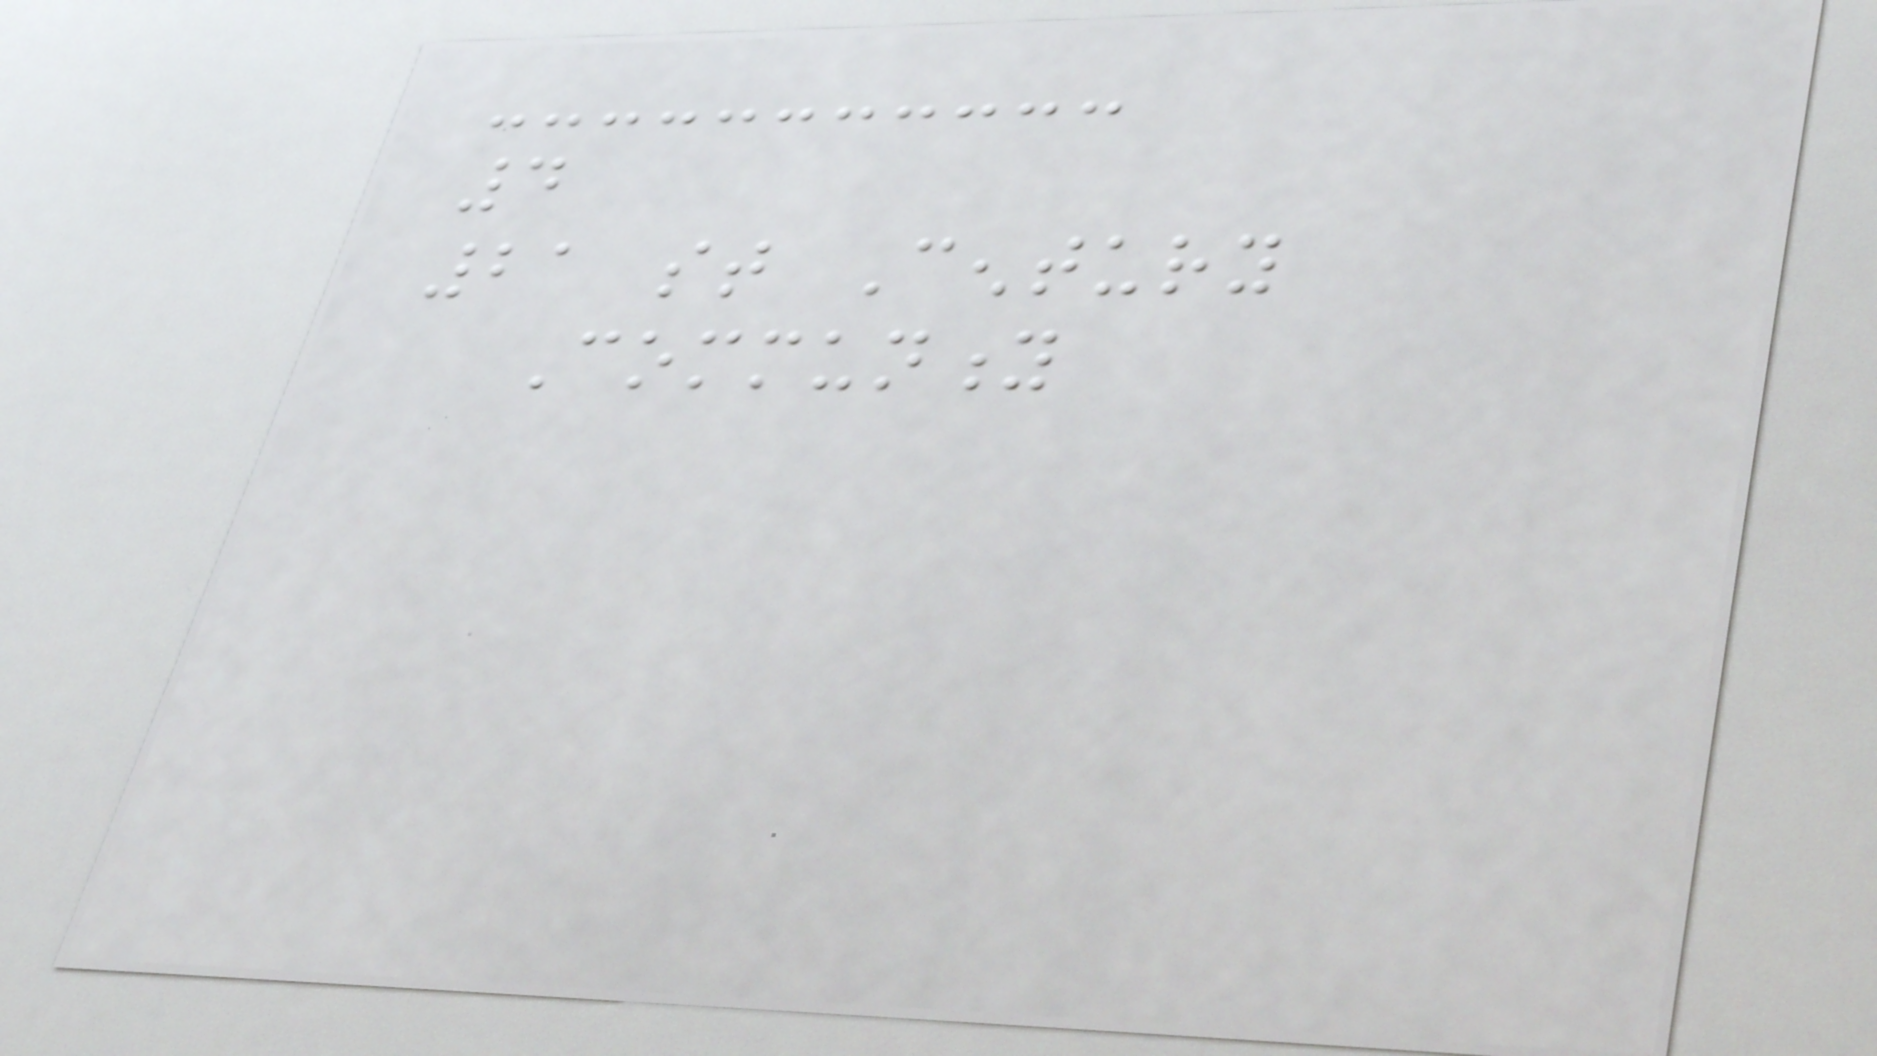4
21 st Century
Community
